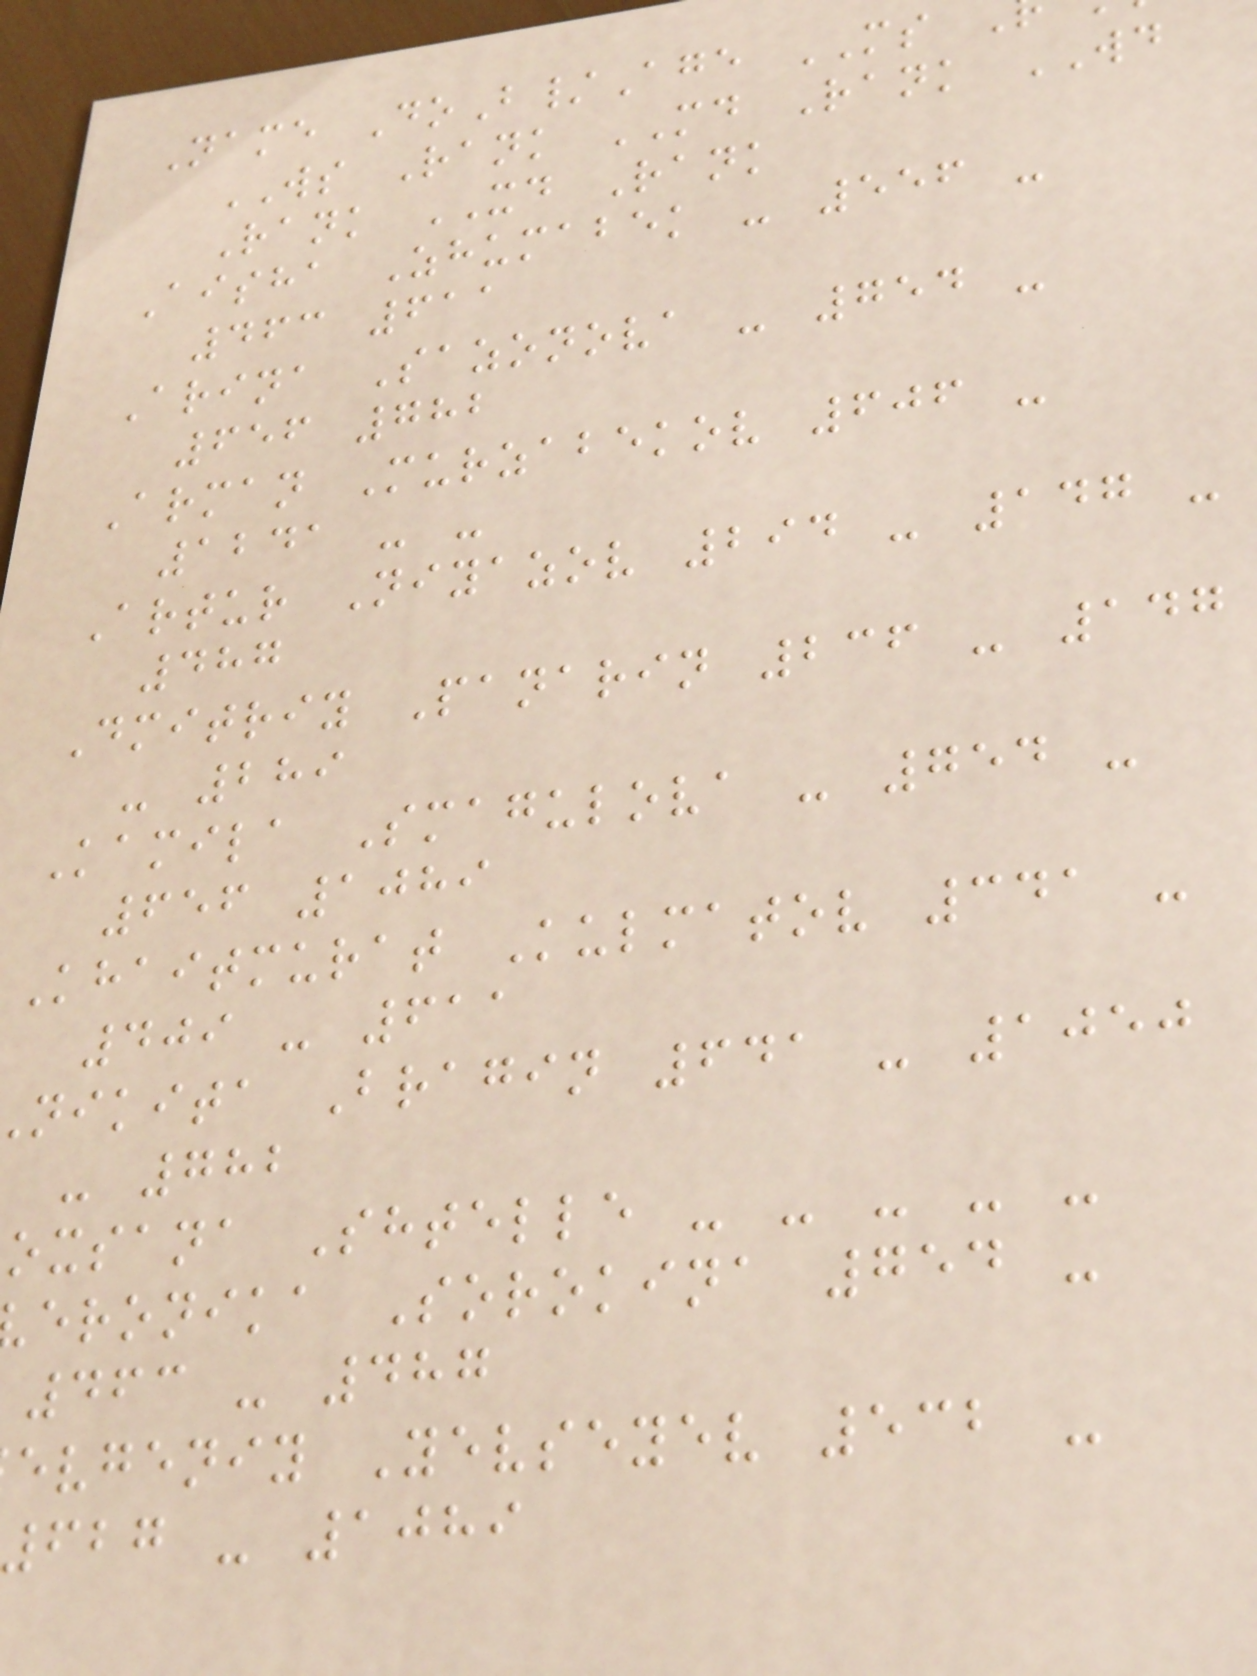Name DoB/Age MS
WS Rank MD Rank WD
Rank XD Rank
Aisha Zhumabek - 556 -
463 611
Arina Sazonova - 754 -
656 782
Arman Murzabekov 606 -
1241 - -
Artur Niyazov 294 - 147 -
487
Dmitriy Panarin 236 - 147
- 289
Kamila Smagulova - 754 -
656 1089
Khaitmurat Kulmatov 341 -
409 - 611
nikita Bragin 641 - 1050
- 782
oxsana Shtelle - - - - -
eronika Sorokina 754 -
463 - 487
evgeniy Yevseyev 532 -
627 - 1089
